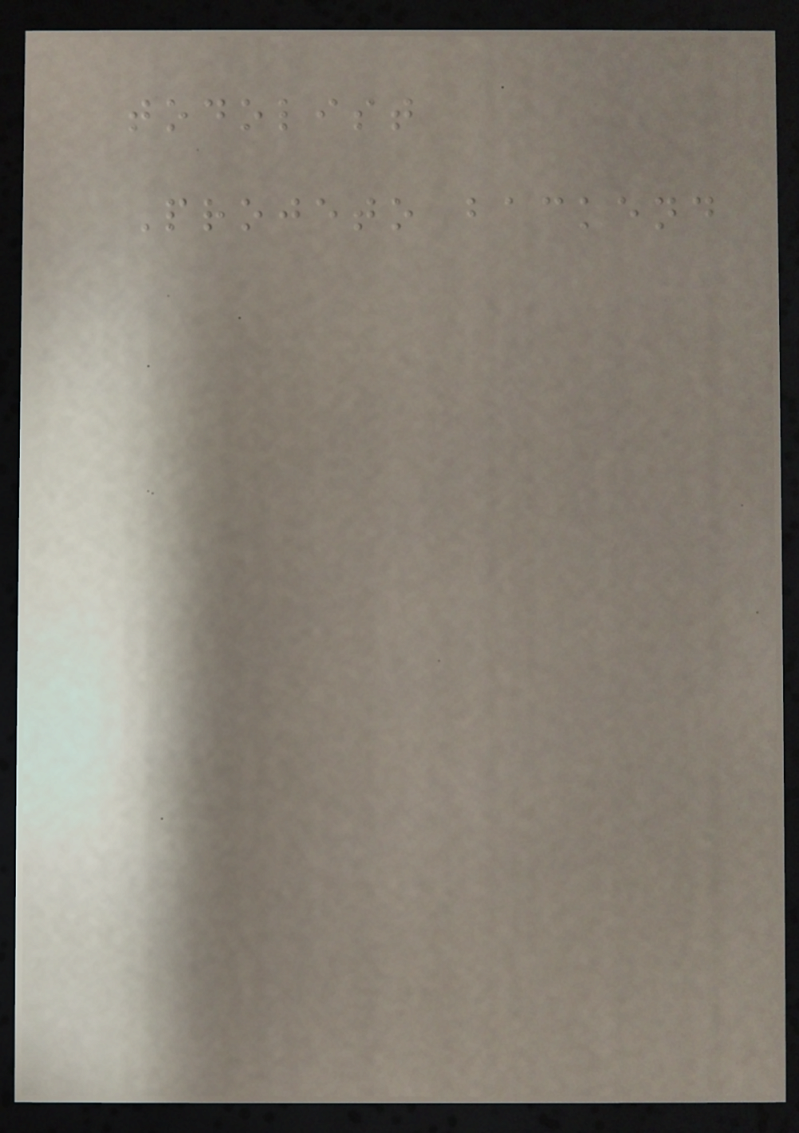todolist
Projeto backend
